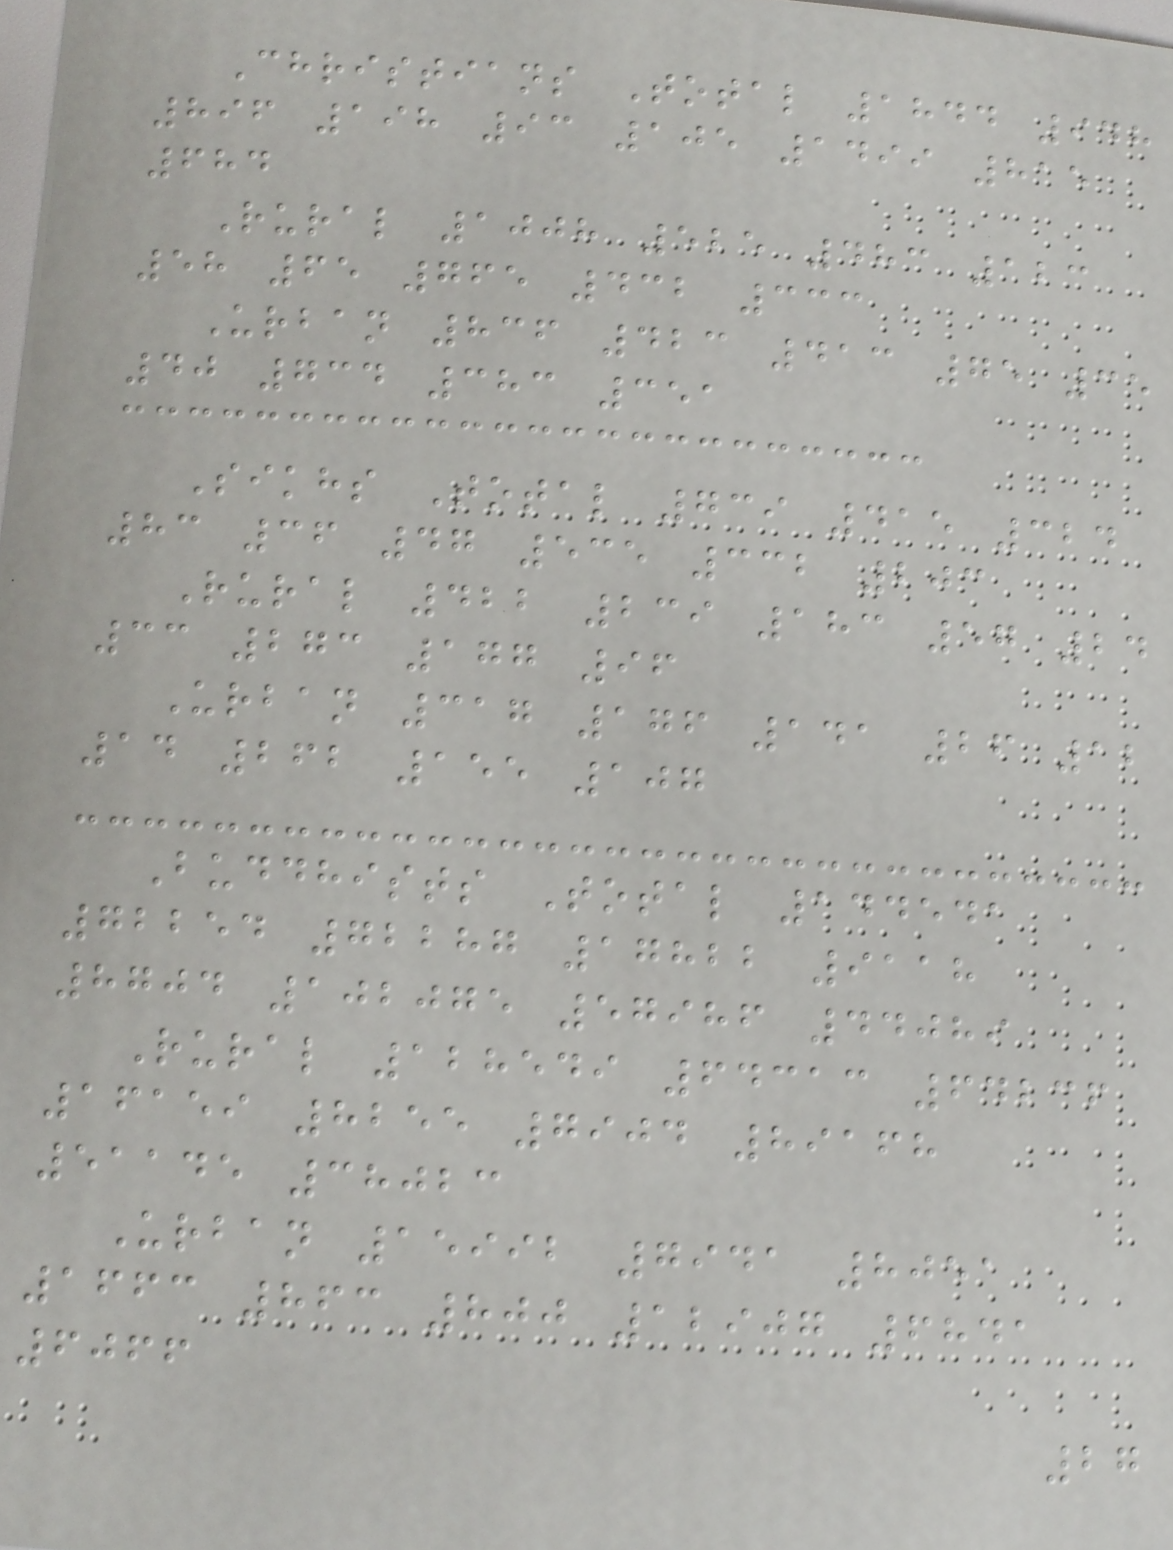Christians Total 1844 948
896 198 93 105 1499 815
684
Rural 1008 525 483 123
58 65 765 432 333
Urban 836 423 413 75 35
40 734 383 351
Sikhs Total 739 415 324
83 36 47 535 332 203
Rural 422 239 183 57 24
33 273 177 96
Urban 317 176 141 26 12
14 262 155 107
Buddhists Total 144541
72254 72287 17822 9118
8704 102075 57986 44089
Rural 128549 64313 64236
16159 8255 7904 89168
51145 38023
Urban 15992 7941 8051
1663 863 800 12907 6841
6066
27
